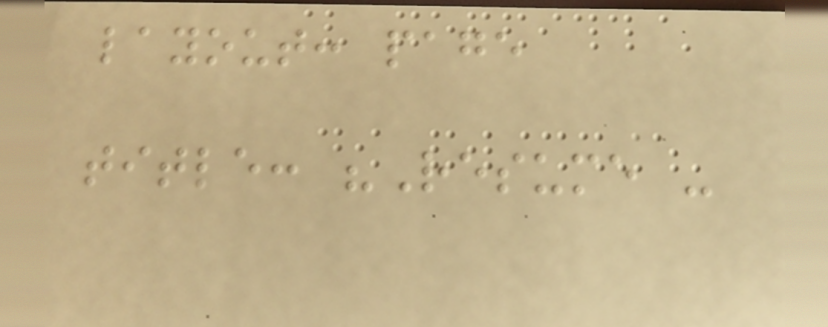layout: page
title: "Resume -
